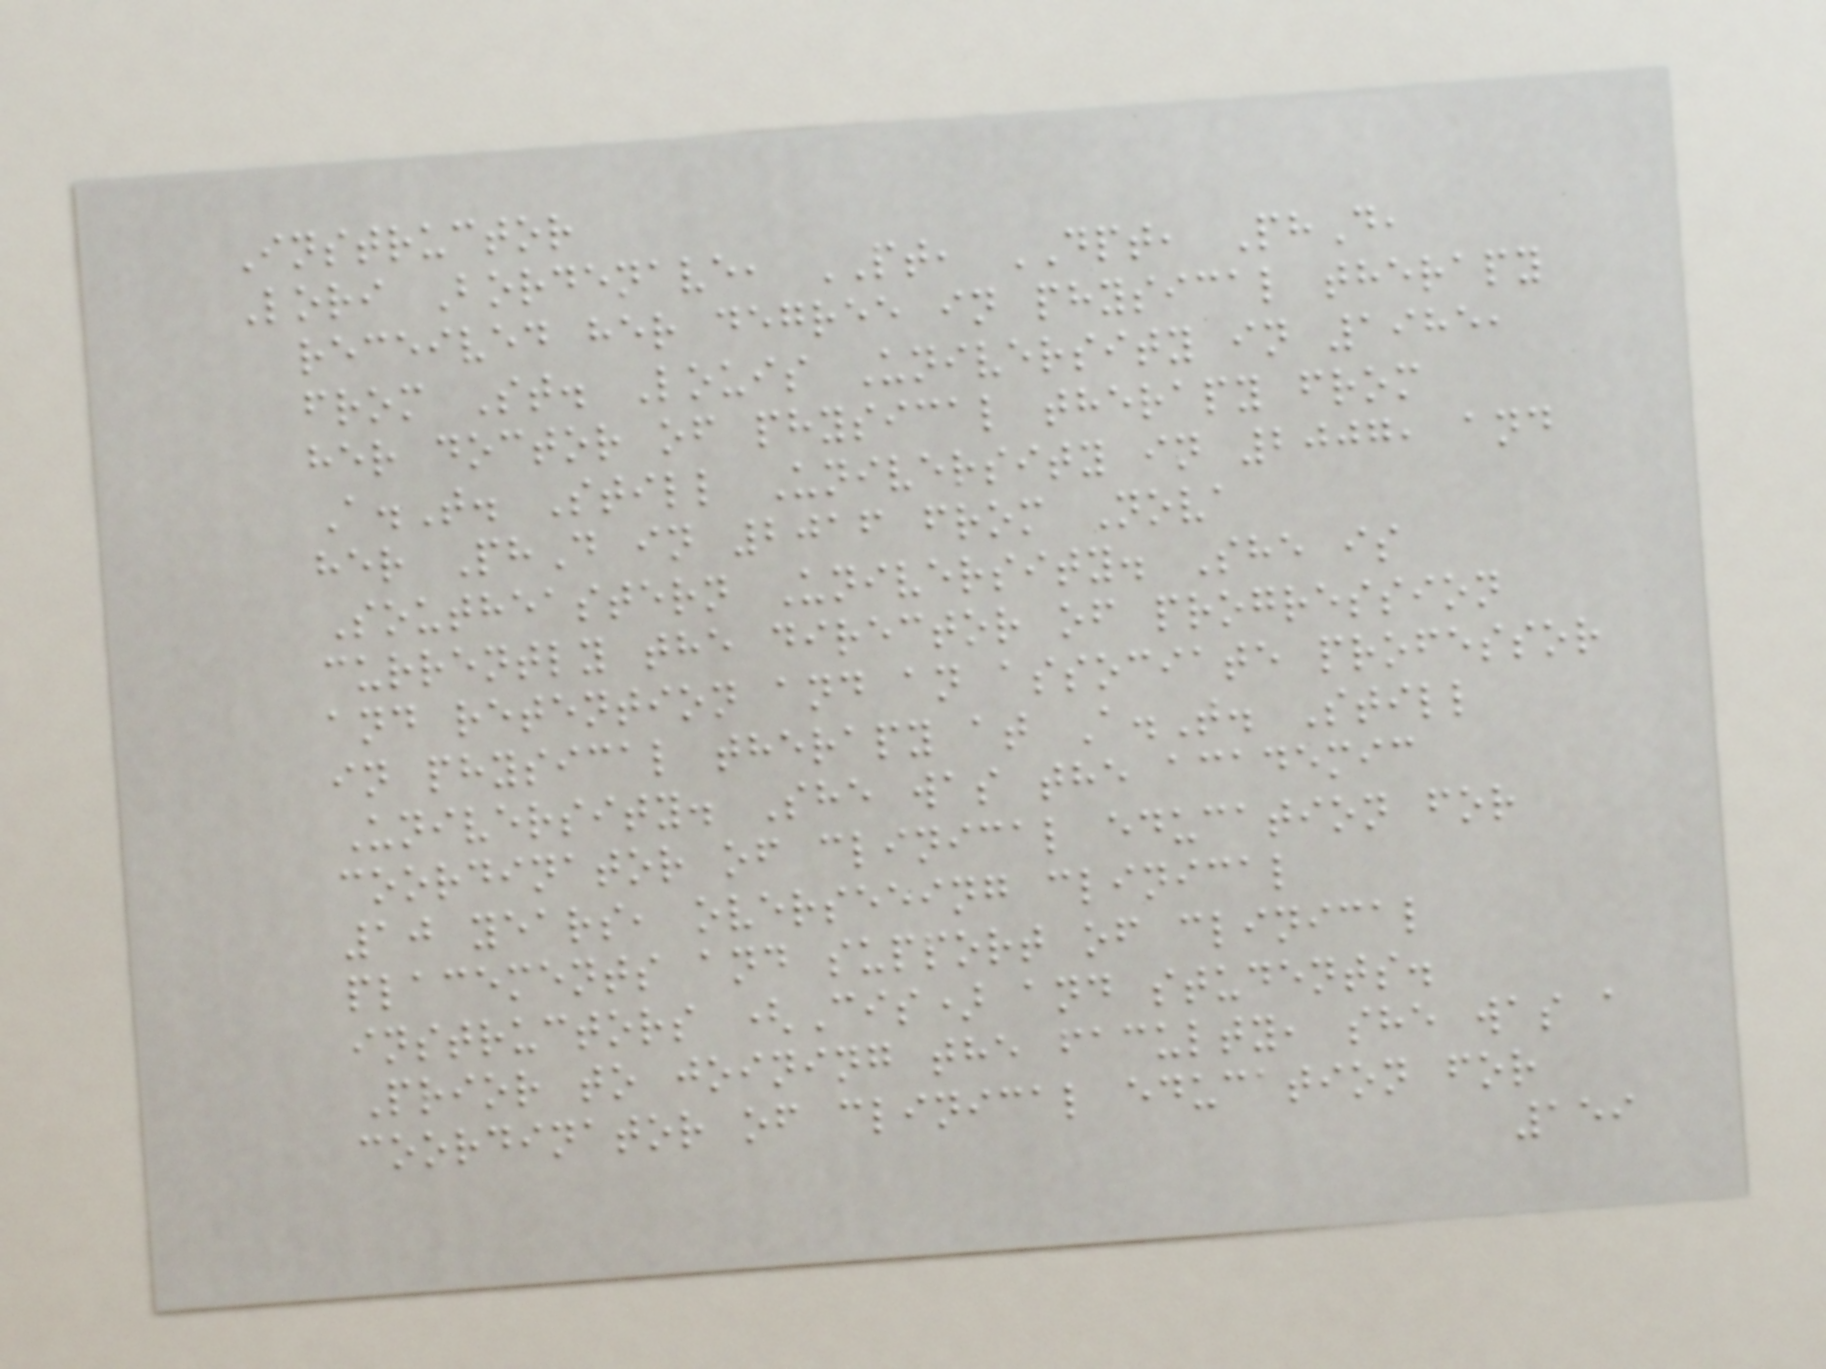Instructor
Lori Bordenave, PT, DPT, PhD,
received her degree in physical therapy
from St. Louis University in 1985,
her doctor of physical therapy from
A.T. Still University in 2007, and
her PhD in 2016 from Nova
Southeastern University. She is
currently the director of progression
and retention and an associate professor
in physical therapy at A.T. Still
University. She was the academic
coordinator of clinical education for
10 years, overseeing clinical
placements and support of clinical
instructors (Cis) and students.
Prior to joining the faculty, she was a
coordinator of clinical education for
159
